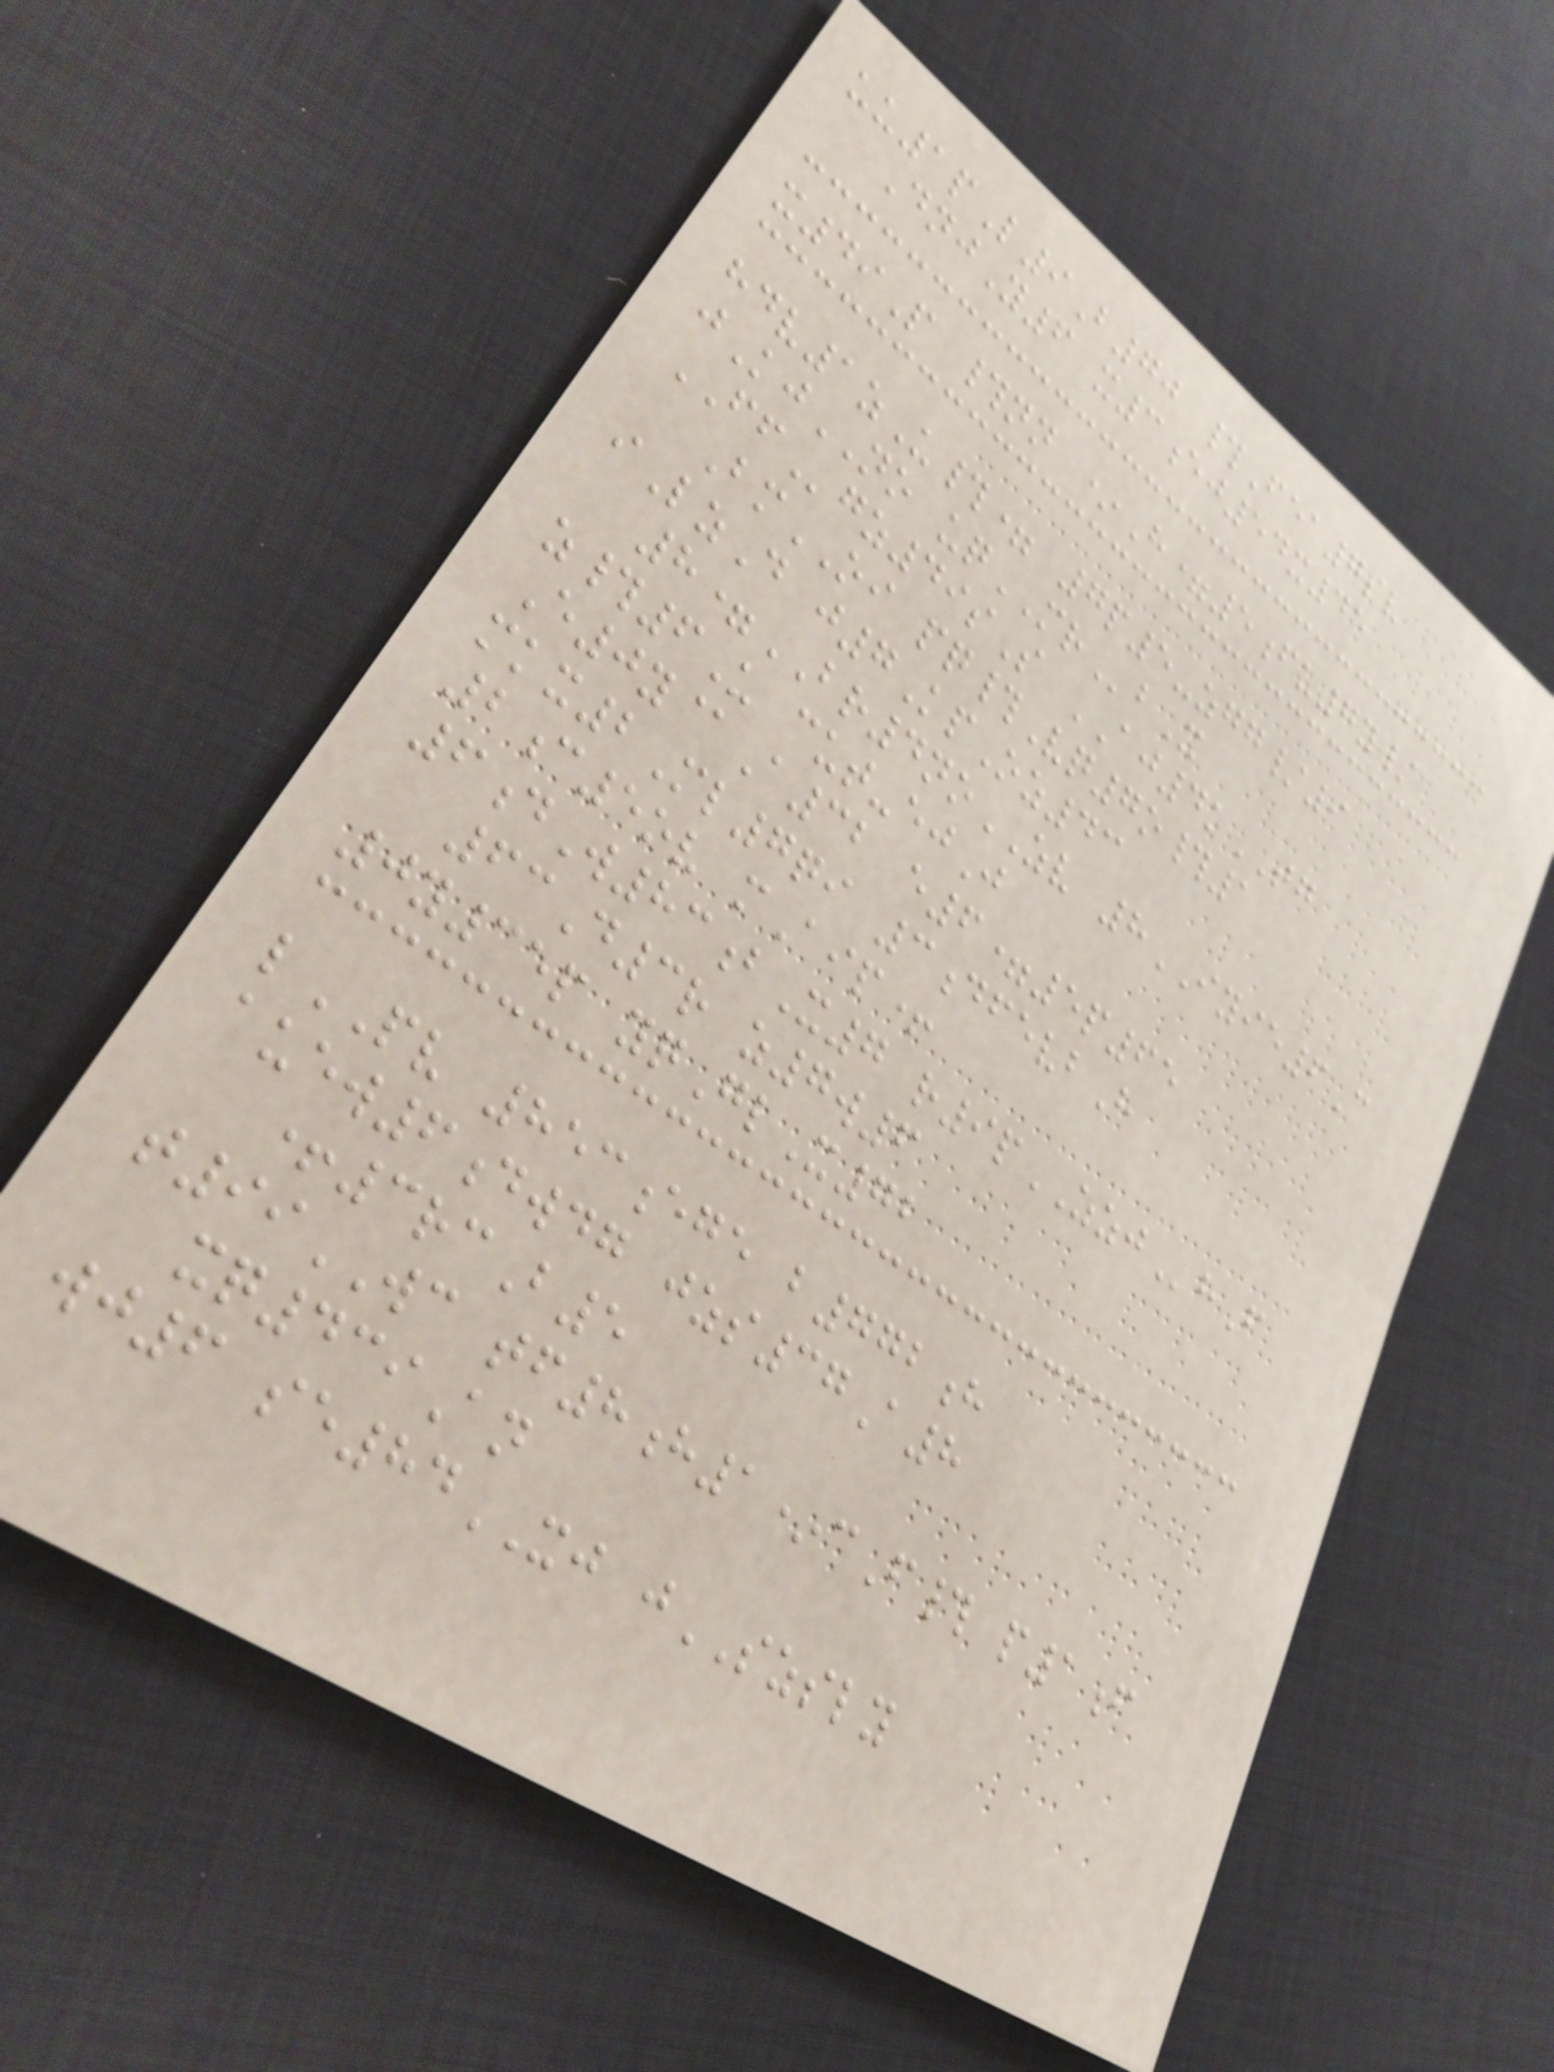uu1pL9B70 #Fea7sv
DnjY6 x3ej54x45
x49P #nn *H=5fu7y/
hdv1zU#= 7p5-zgg/9
jKjNO uqMRbX
FFgz49sS AJ4kTG
BmOI pq#Vq7o#1
iLzD j7KpOz43
8=BR4noZV 8IYIE6C
z#6U cut-ejJ
E0y@A32 e6=5p65
mkx2Ml7qi 3dfevbH
2c5ov mAip+
6dW83bX7 r9pZZJhF
63D3r z7w6
0y35p yqGlX72
lPV 853ege b772h
auew6dwdg jzs37A8
+3rcB5
t99WC tf8h1*cF# p1f
xq439An
wj6 se84XJ jSZSLY
